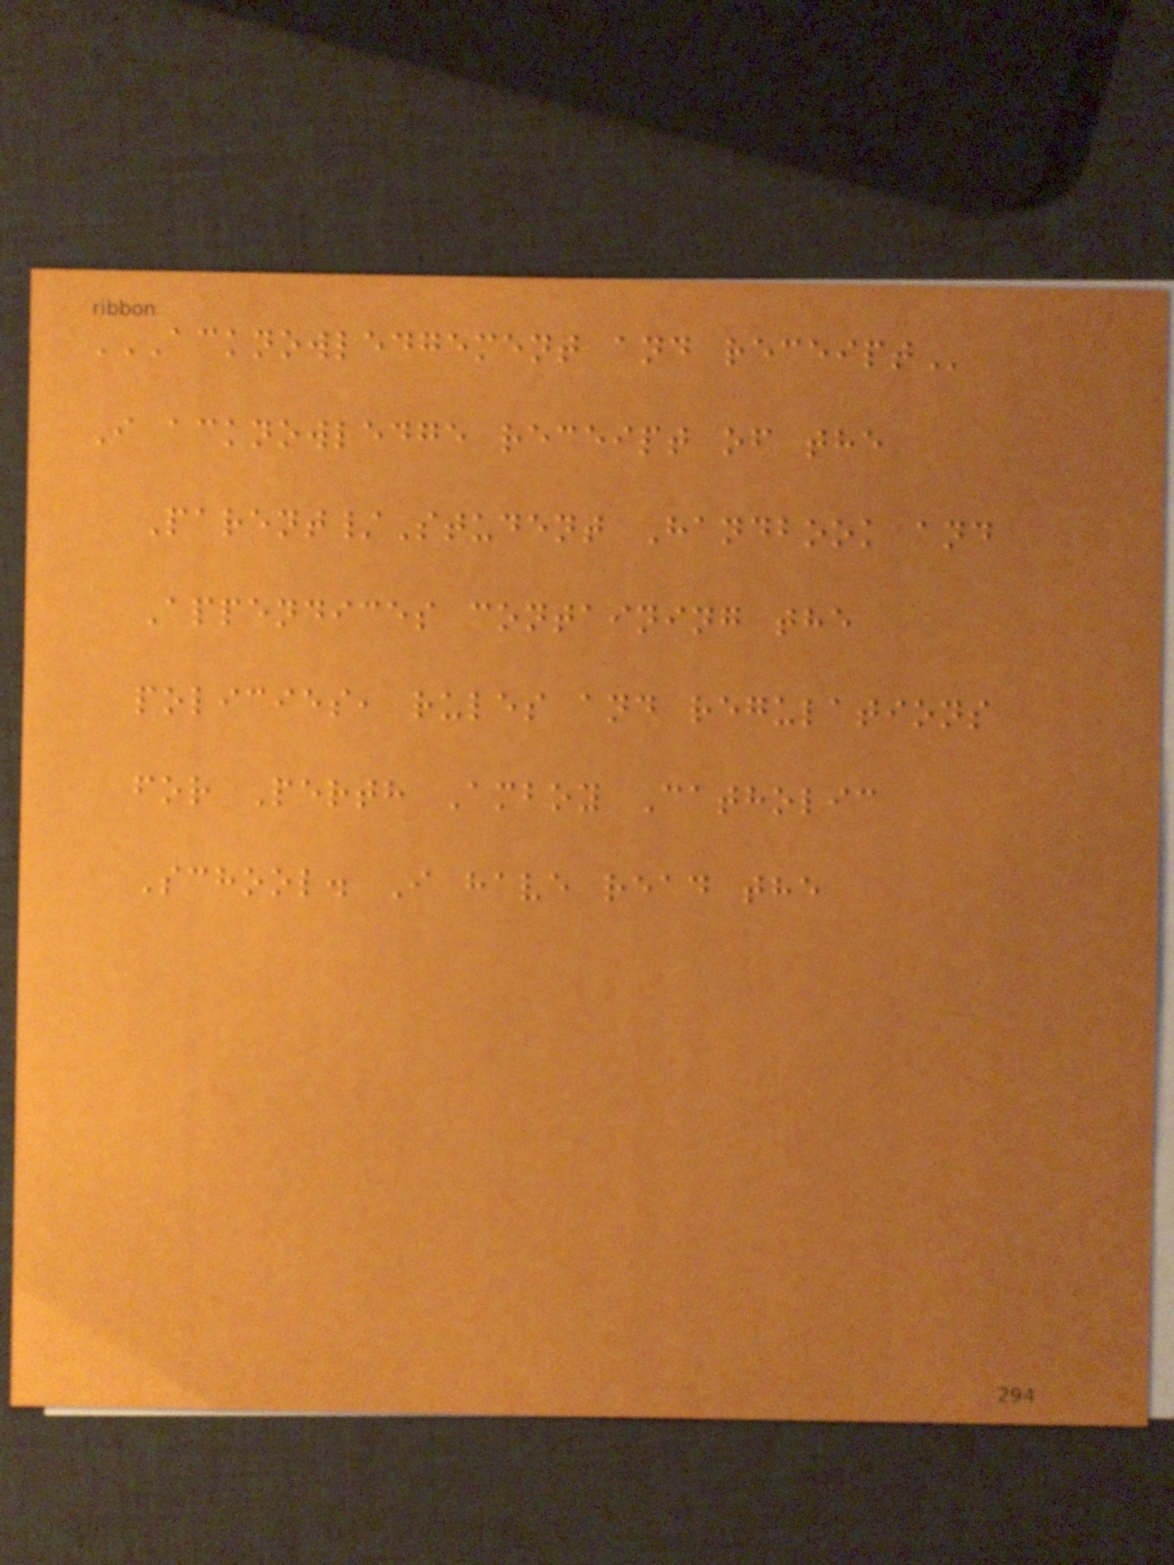ACKNOWLEDGEMENT AND RECEIPT
I acknowledge receipt of the
Parent/Student Handbook and
Appendices containing the
policies, rules and regulations
for Perth Amboy Catholic
School. I have read the
